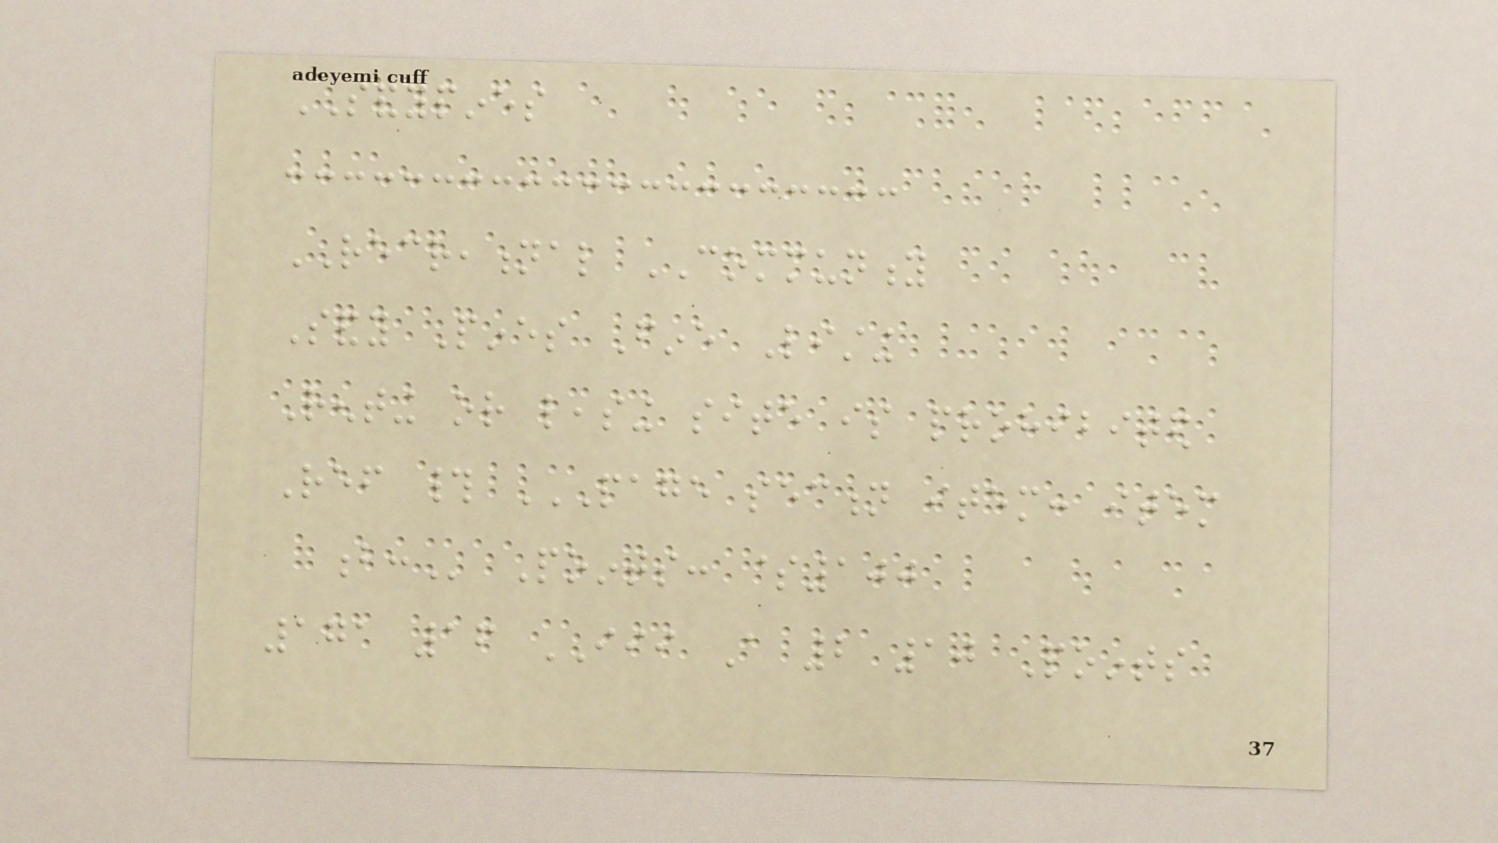SANDYPINES
RECREATIONAL COMMUNITY
Sandy Pines Fine Listing
Renting or leasing site is prohibited
Ref # PAGE SECTION ITEM: ITEM
B: Points: $100
171 16 III A 2 10 Points
